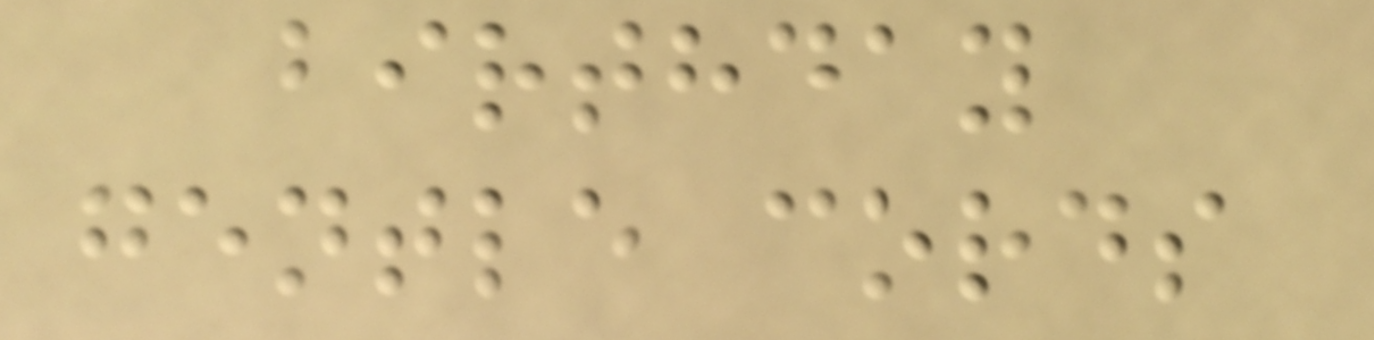birthday
gentle cords
